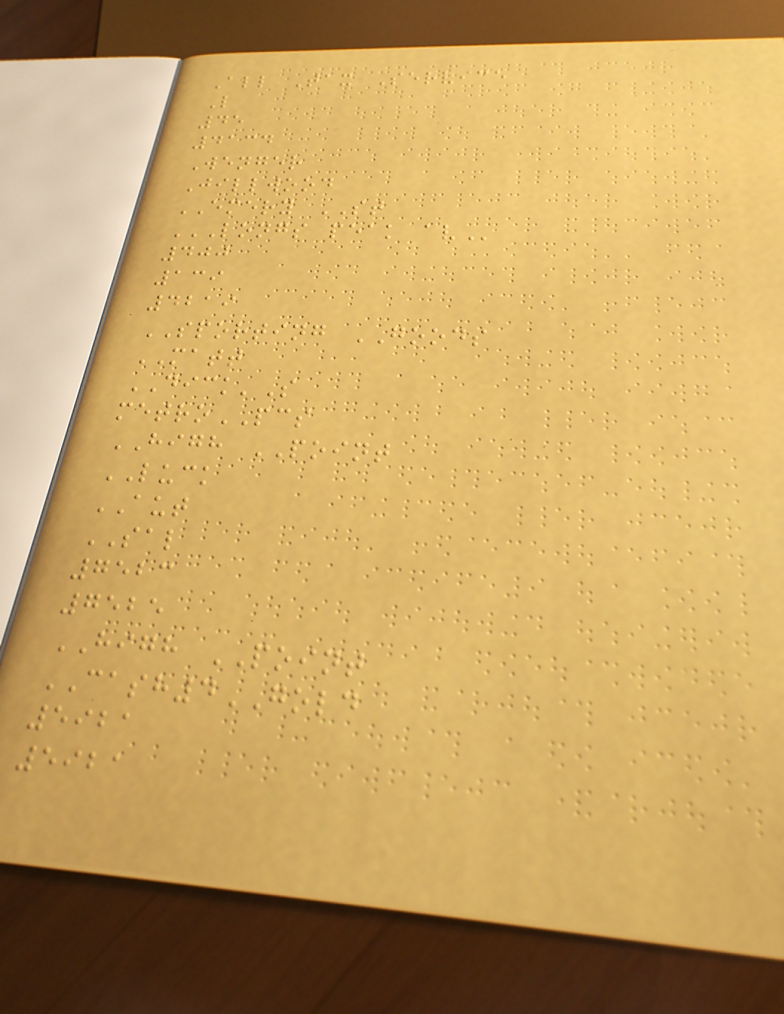All Tax Service
L
45
4134
Wenger
Jillwood
EMERY ST
LONGS PEAK AV
400
139
4219
SPORTING GOODS
MATT
DICK'S
metroPCS
HIGH POINT
LUCK
AUT
SAL
7523
7525
HIGH POINT
CASH4GOLD
5921
5921
